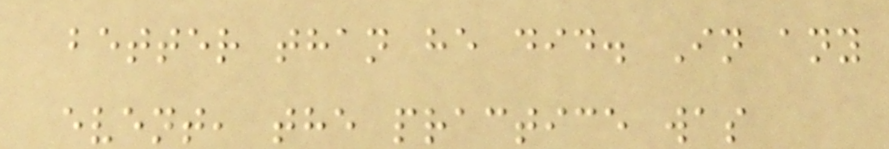better than he did. In any
event, the practice was
